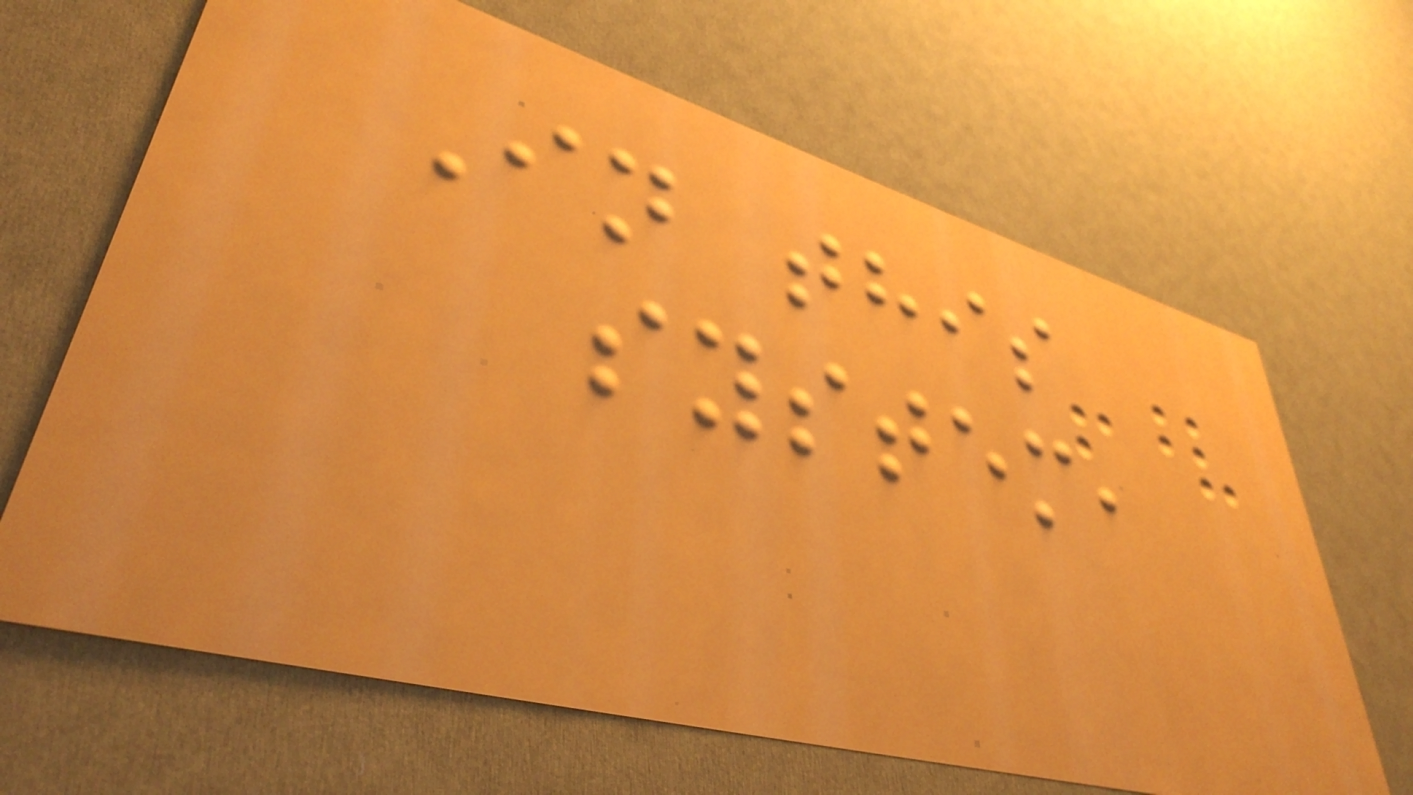In this
system,
